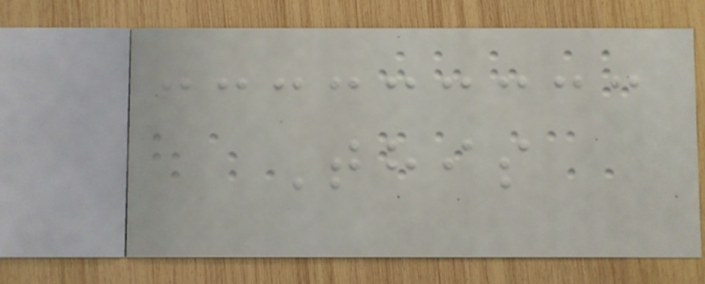This
